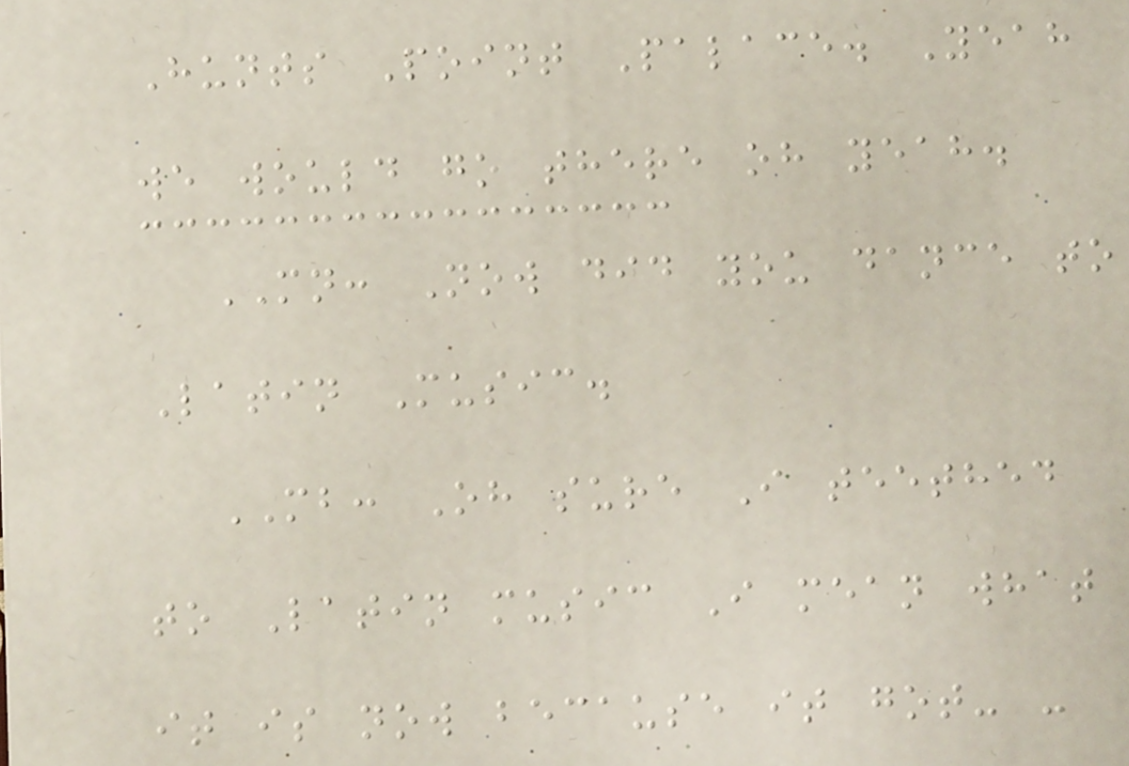Hunts Point Palace. Yeah
we would go there oh yeah.
MN: Now did you dance to
Latin Music.
MB: Oh sure I teethed
to Latin music I mean what
it is now because it got- -
